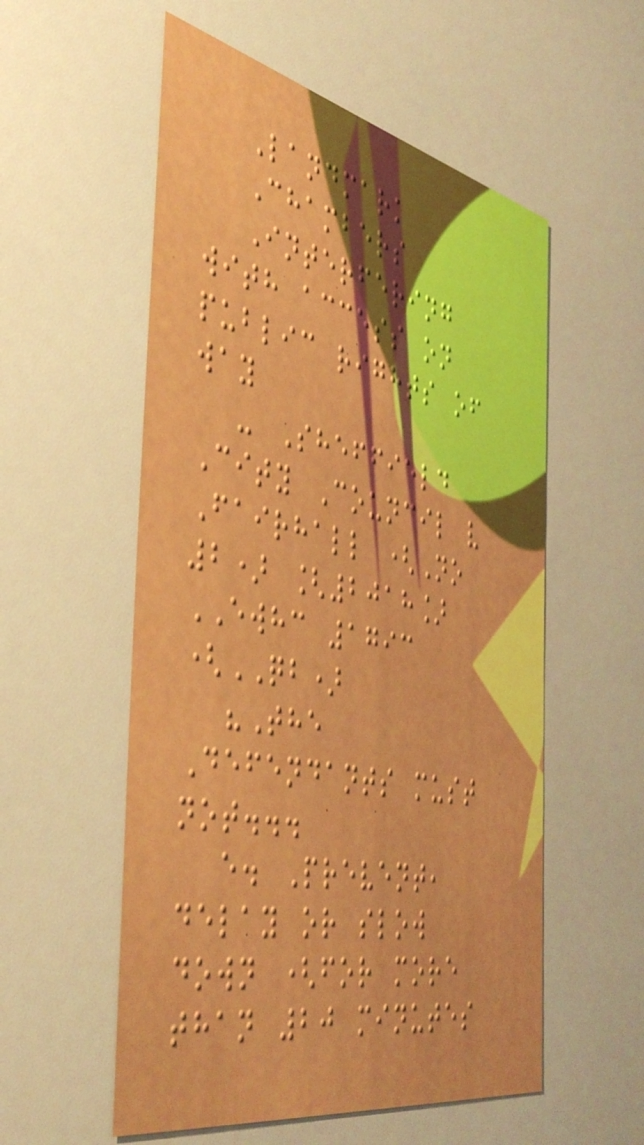Landmark
Chambers
Interfering
with access on
public rights of
way
- Sheffield
City Council v
Fairhall (No
2) [2018]
EWHC 1793
(QB)
"The
Defendants must
not...
e. Prevent,
delay or slow
down (for more
than 20 minutes
